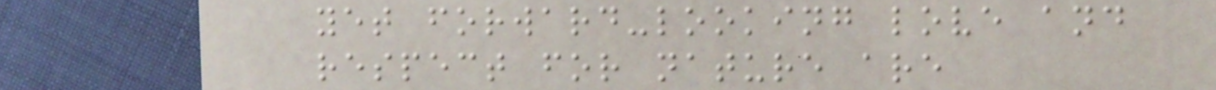yet forward-looking love and
respect for nature are
